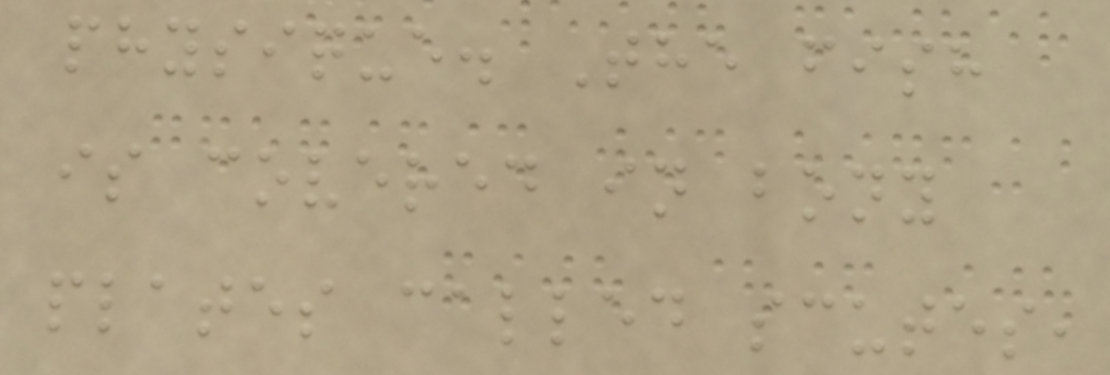physique. The fish
is covered in bony
plates called scutes,
